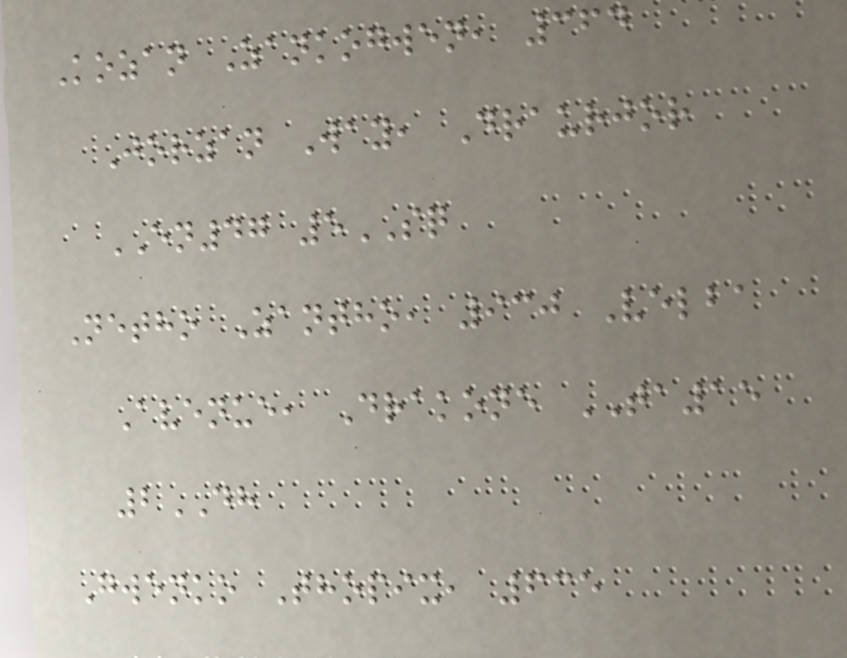Kozan Zankogwen, 364
Jorzan Way, Draurjor
EN47 5SQ
Netho Zantho, 930 Velba
Avenue, Drakone TA15
2DH
Gwenko Thopix, 635
